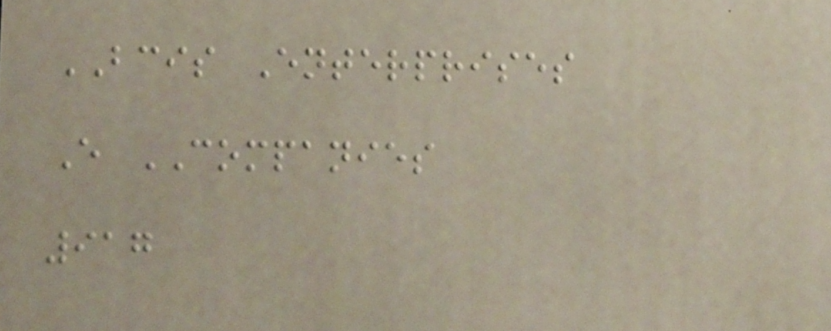BCIS Enterprises
E COMPANIES
917
